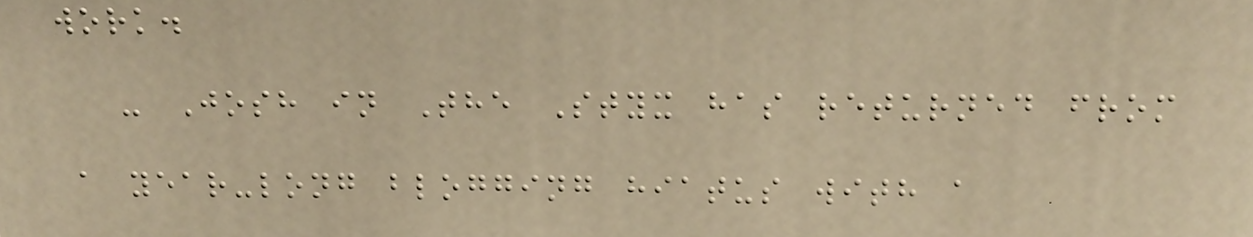work.
- Josh in The Styx has returned from
a year-long blogging hiatus with a
